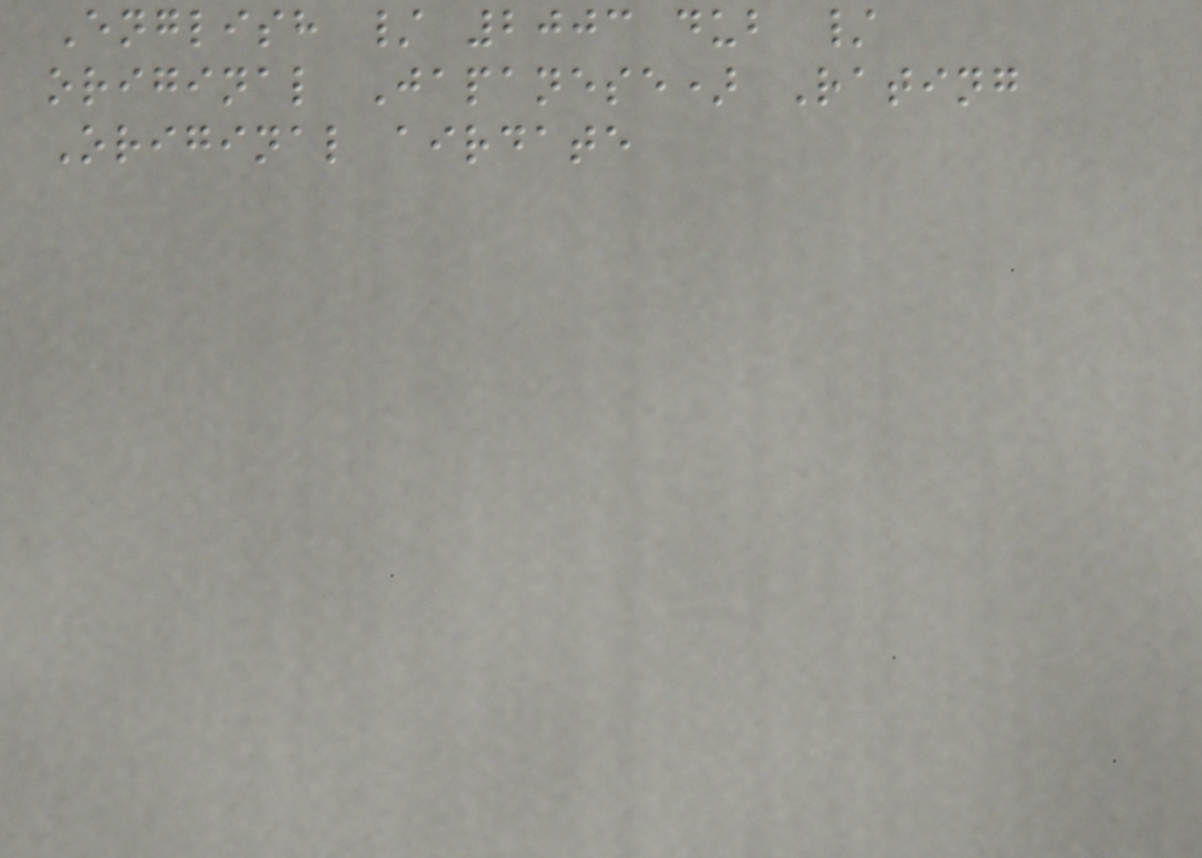English / 2003 dub /
original Japanese) Rating
Original airdate
